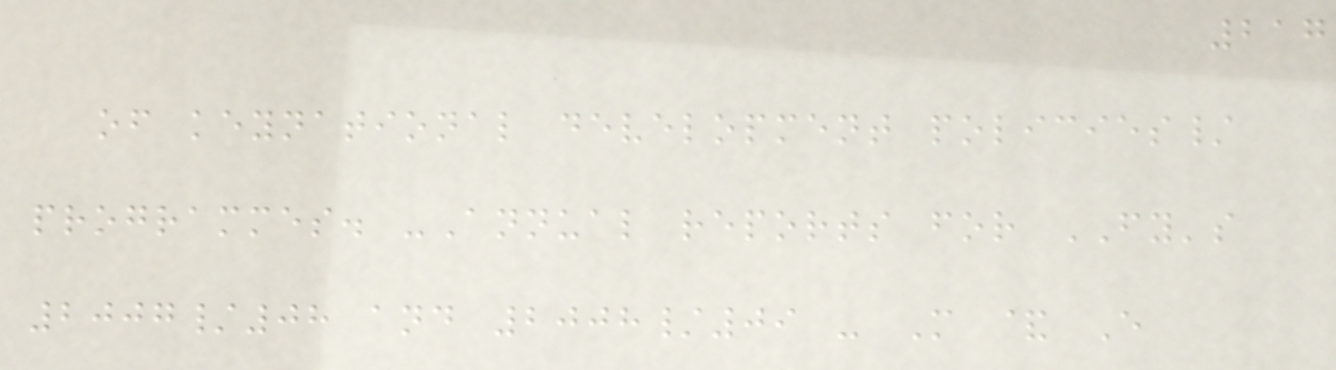217
of keynational development policies/
programmes. -Annual reports for FY's
2007/08 and 2008/09 - M & E
